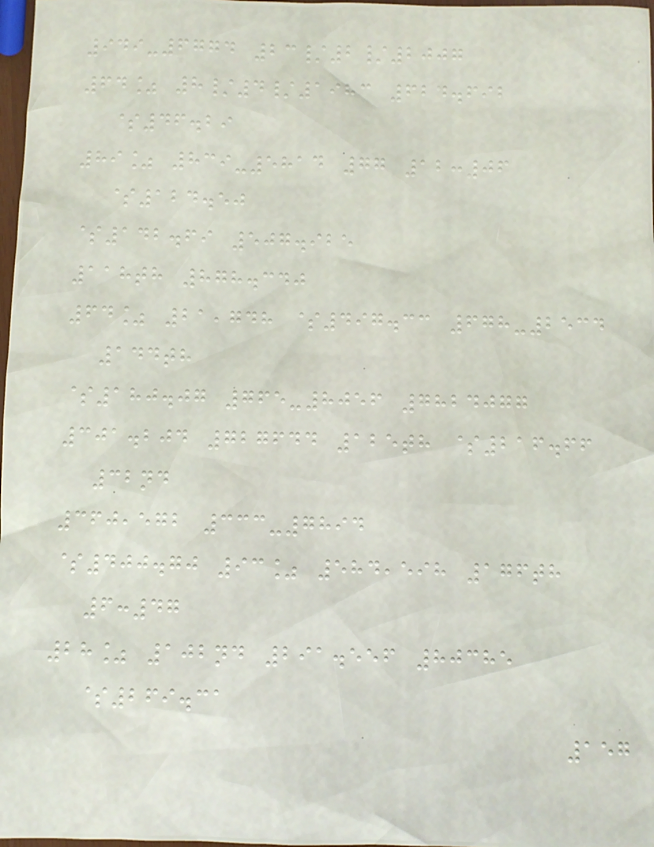949-6774 23/2/2007
64% 8/4/1983 624.692
$46.29
89% 839-5814 77 12:06
$124.50
$142.69 507.925
118th 878.340
64% 21,748 $497.33 678-2534
144th
$180.07 765-8056 7824077
301.204 727644 125th $216.66
32nd
360,572 333-7894
$400.70 93% 584,598 176th
6:47
28% 102nd 291.556 80385
$269.31
157
